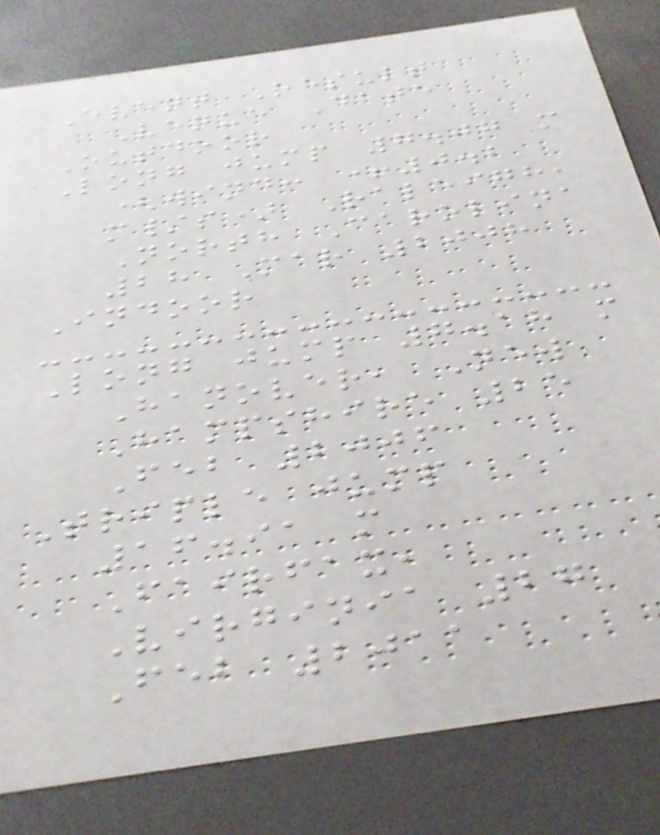Event Result
Venue Date
Outdoor
Long jump 7.07 m
(wind: +0.2
m/s) Raleigh,
North Carolina
28 Mar 2008
Indoor
Long jump 7.18 m
Hanover, New
Hampshire 25
Feb 2006
Triple jump
16.91 m
Fairfax,
Virginia 27
Feb 2011
